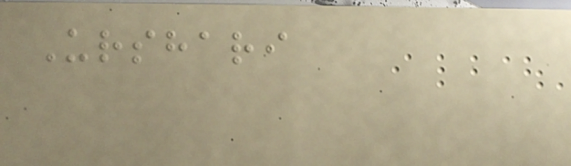Urshari
